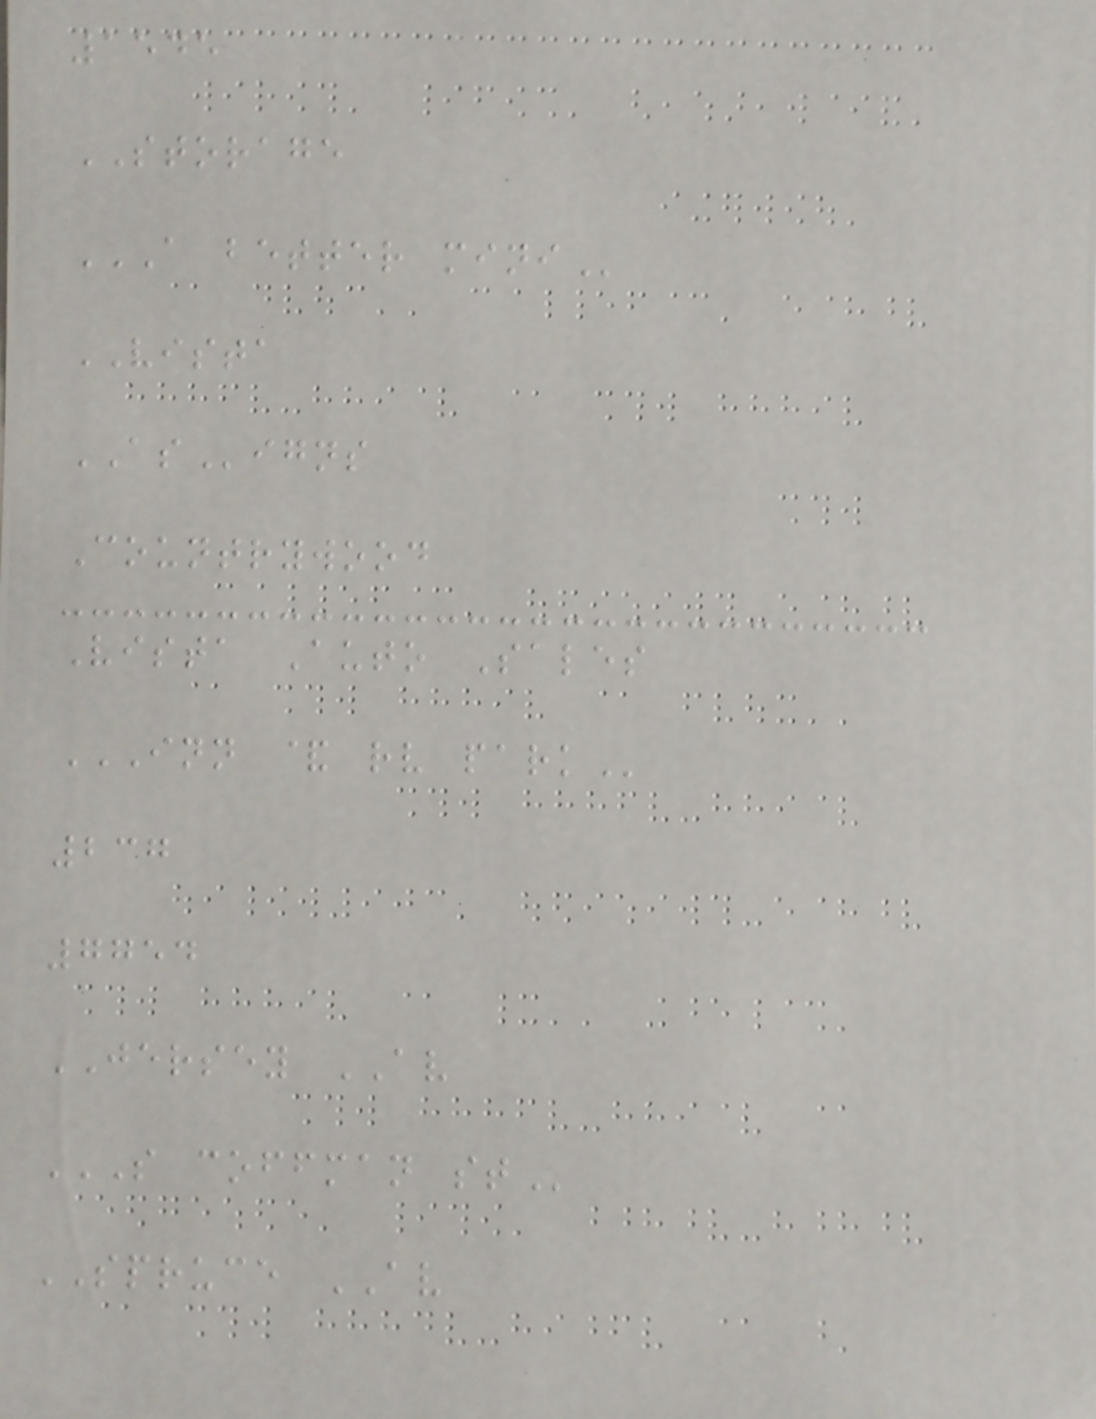1545
STORAGE
A BETTER MINI
VISTA
ASigns
Countrywood
Vista Auto Sales
INN & RV PARK
237
7754
JERSEY AV
S COFFMAN ST
SPRUCE AV
